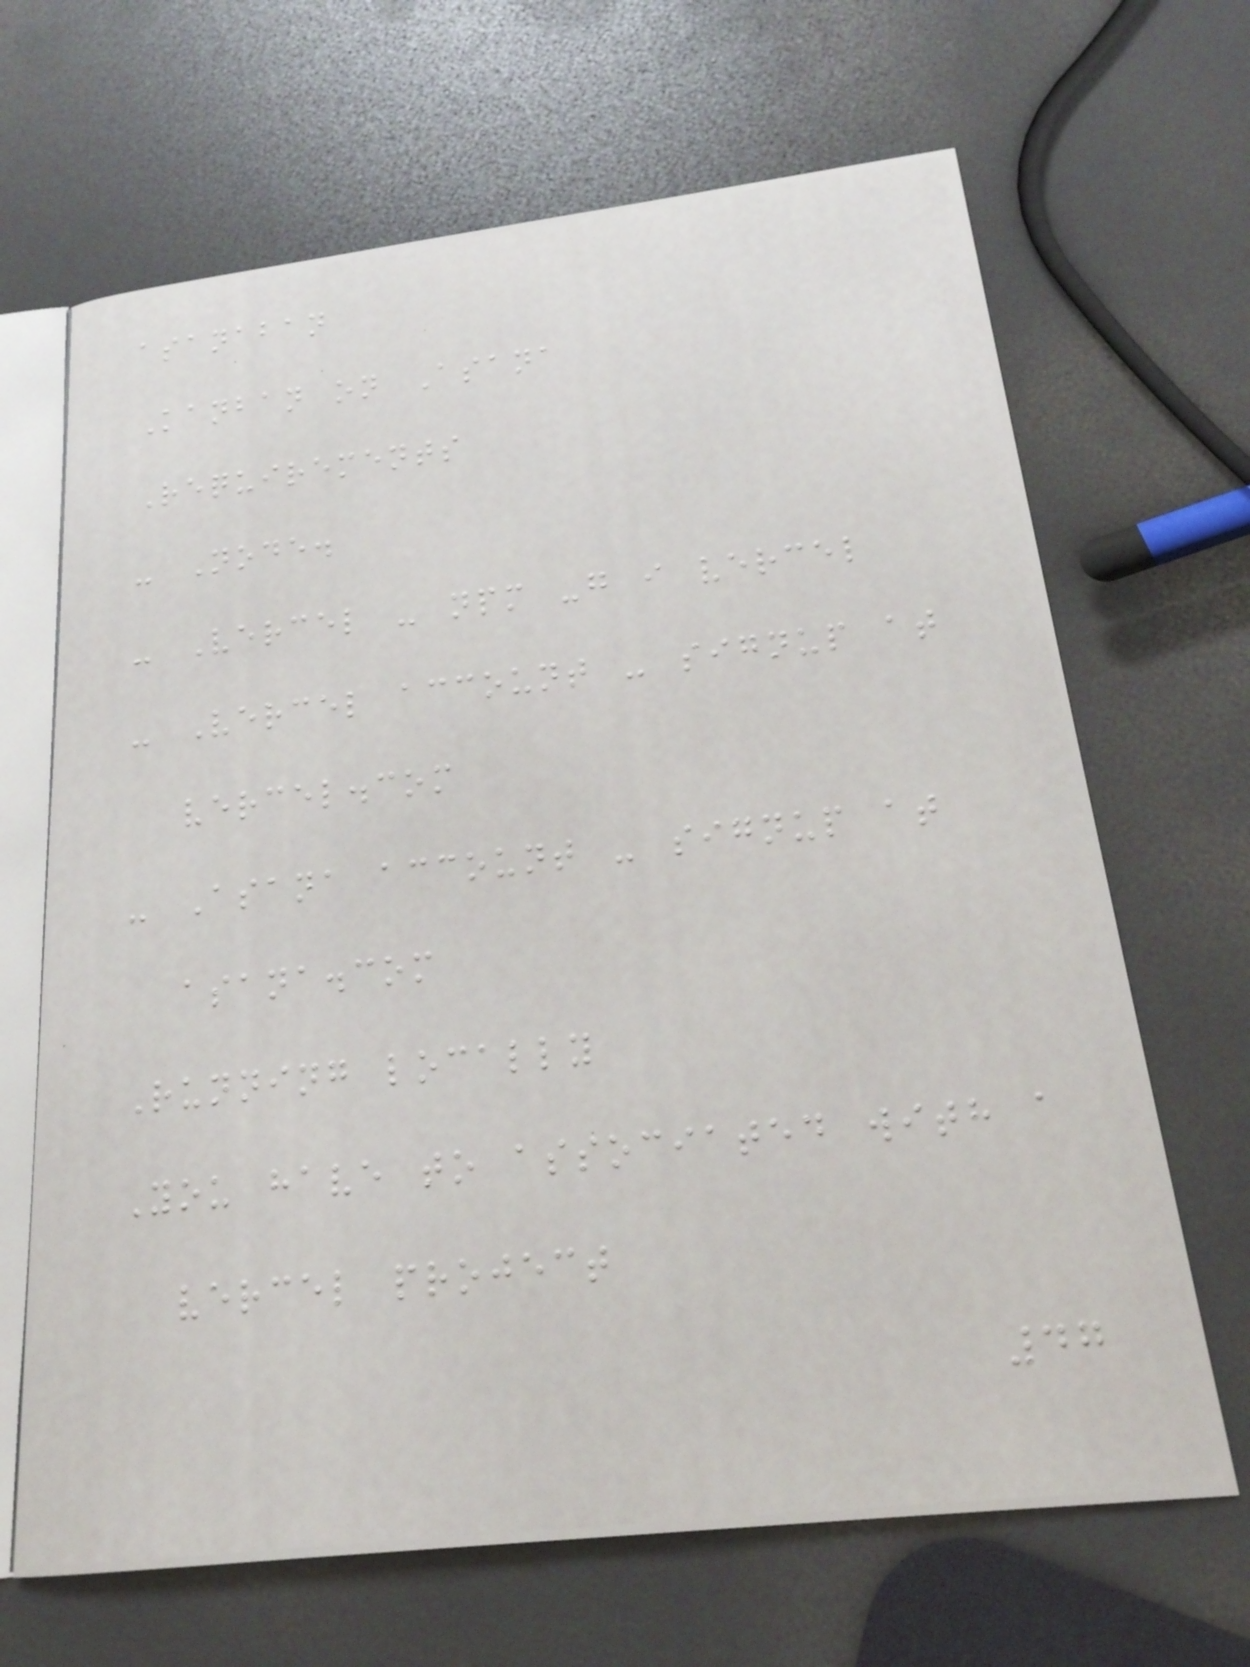asanaban
Kanban on Asana
Requirements
- Node.
- Vercel - npm -g i vercel
- Vercel account - signup at
vercel.com
- Asana account - signup at
asana.com
Running locally
You have to associated with a
vercel project
47
